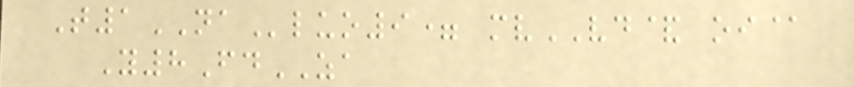T1NAluo9= mvVD& oi@
Y8FdZA
